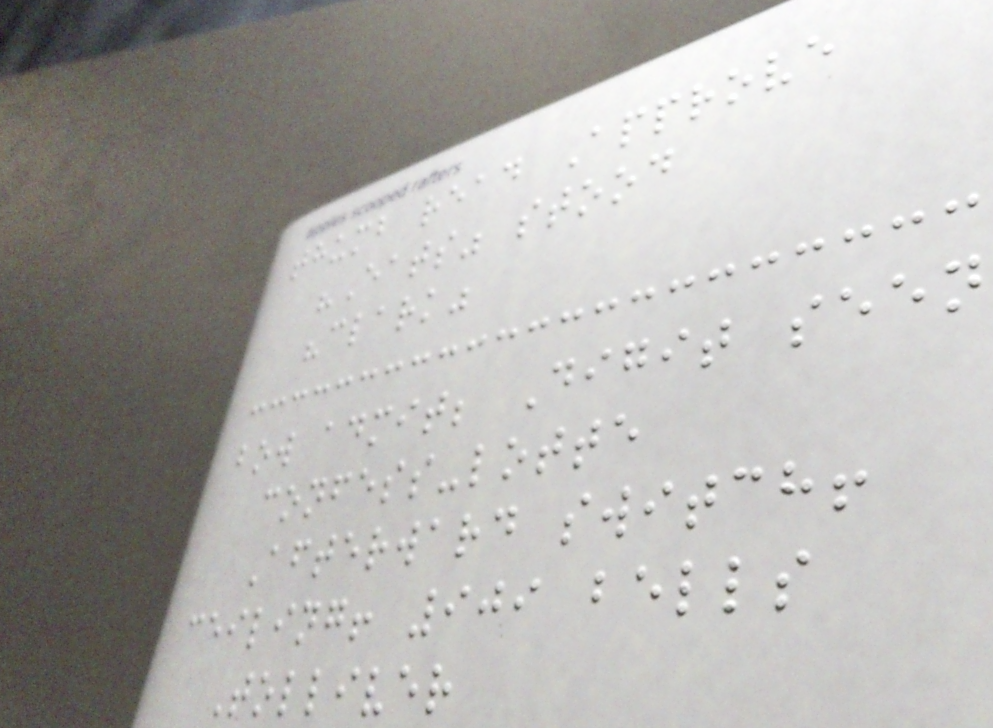thumb read Approve
"Eats" stood
"clark"
bow admit; Digit seen
confess-lotte
Afterward switch!
ceiling! 909 bells
Tolliver
